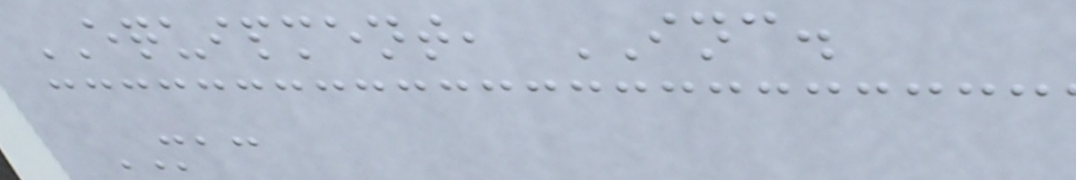EQUIPMENT, INC.
MAC
